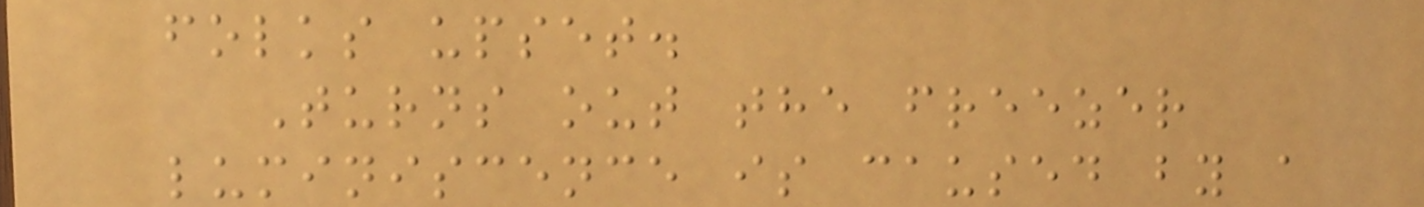folks upset.
Turns out the freezer
luminiscence is caused by a
